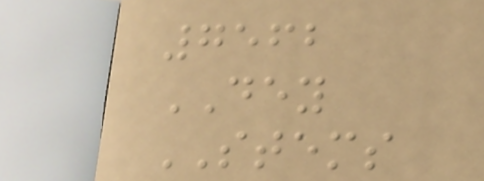7562
DEY
STEMS
